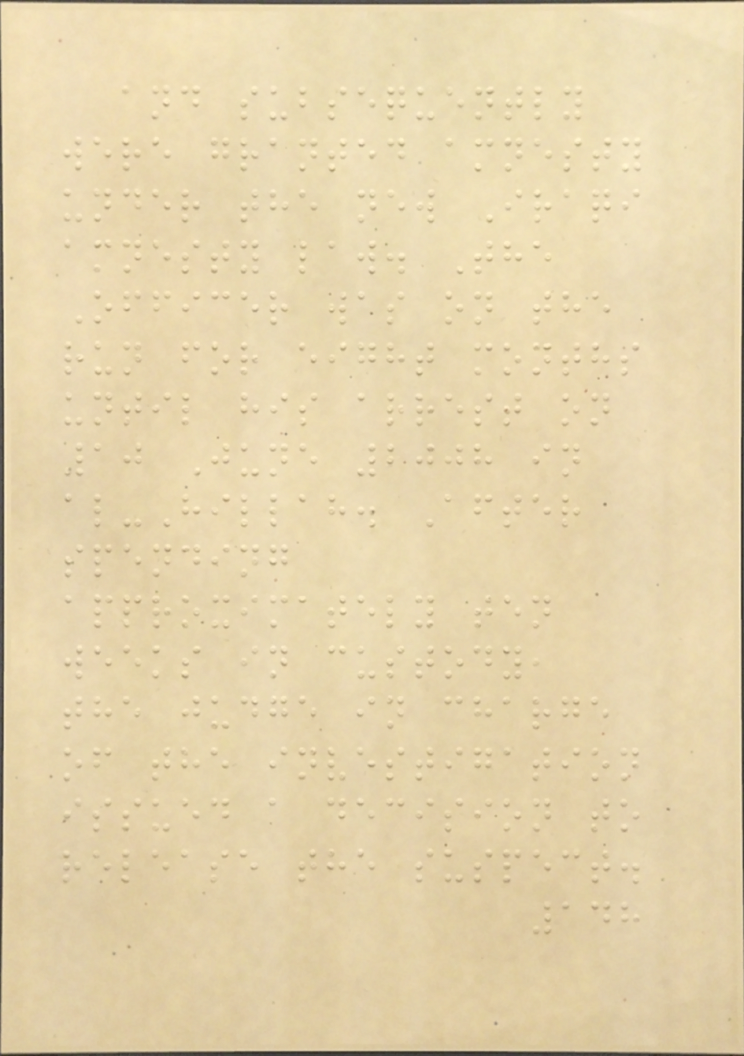and subsequently
were granted amnesty
under the new Iraqi
amnesty law. The
Officer was on the
run for eight months
until his arrest on
10 June 2008 in
al-Hillah. After
spending
approximately ten
weeks in custody,
the judge in charge
of the investigation
issued a decision to
release the suspect.
148
